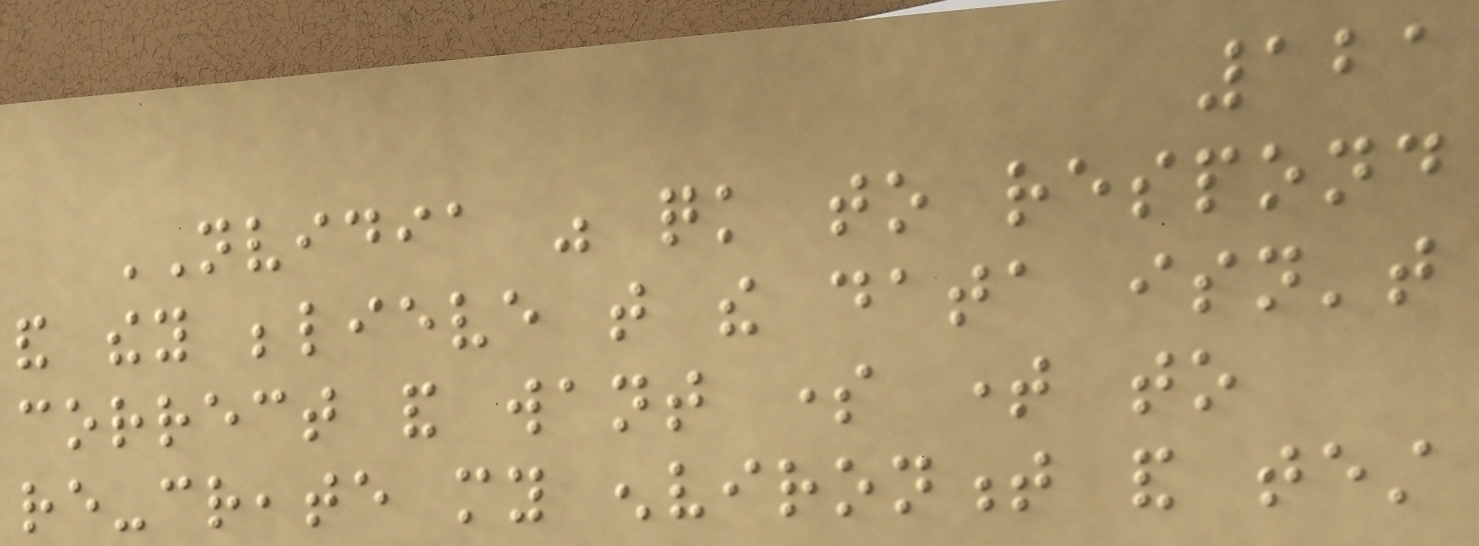121
NVIDIA was quick to respond
and they believe that the data isn't
correct and want some time to
re-create my environment and test
